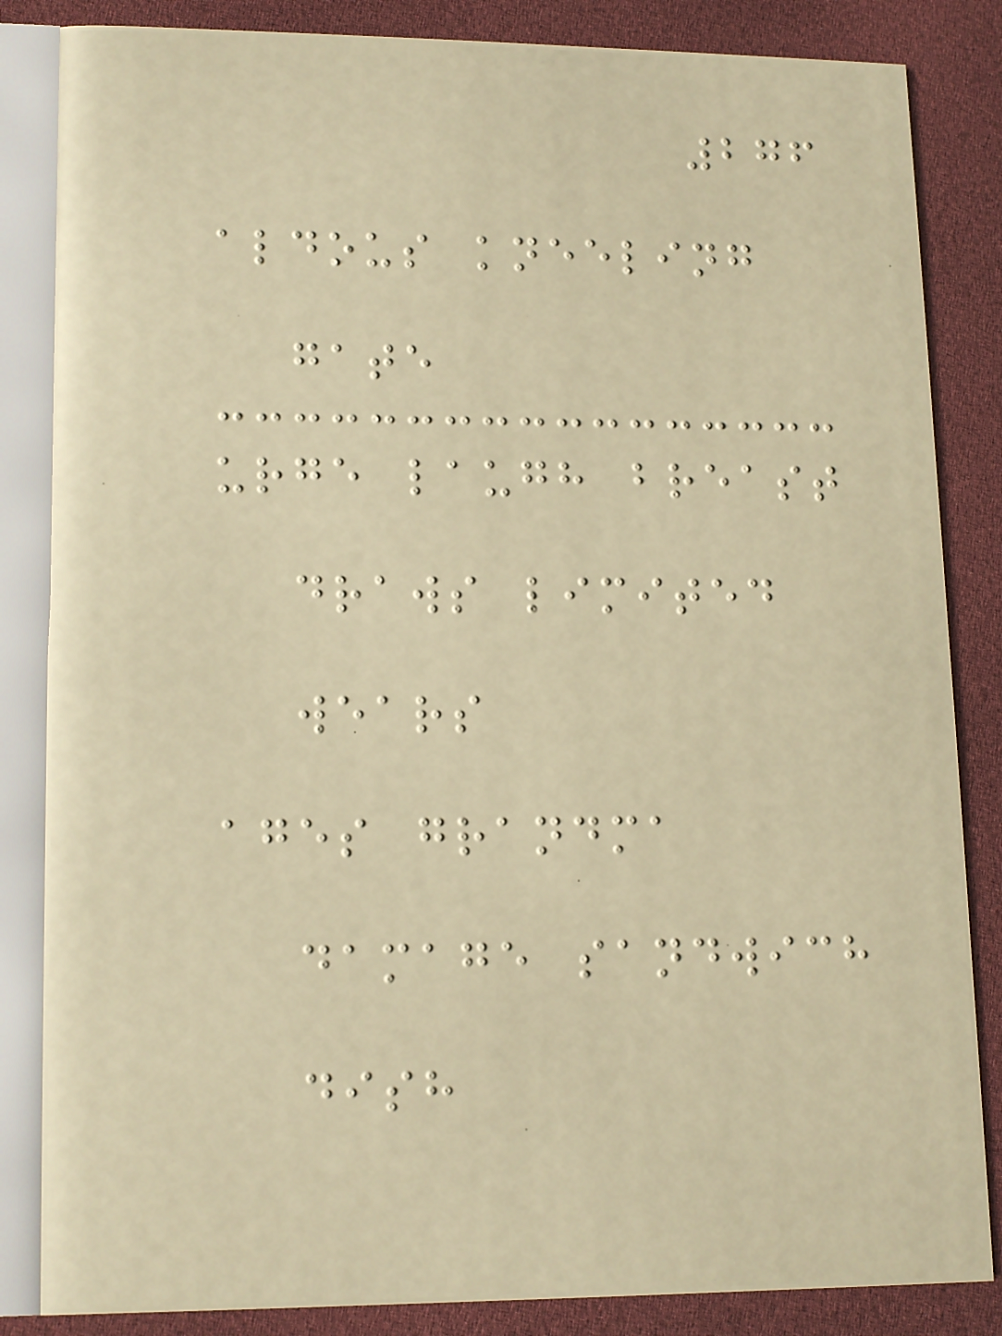276
aldous kneeling
gate
urge laugh breast
draws limited
wears
ages grandma
damage sandwich
dish
